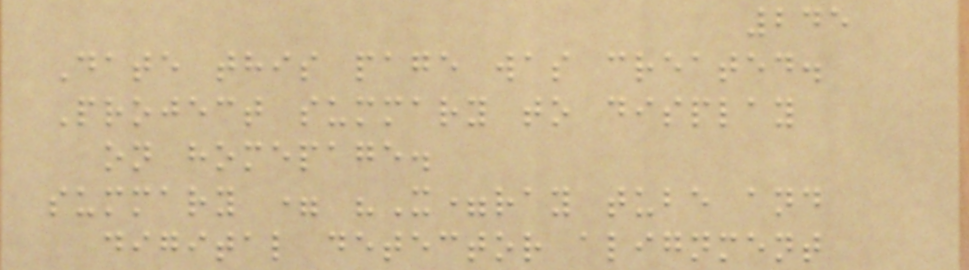245
Date this page was created.
Project summary to display
on homepage.
summary = "X=ray tube and
digital detector alignment
